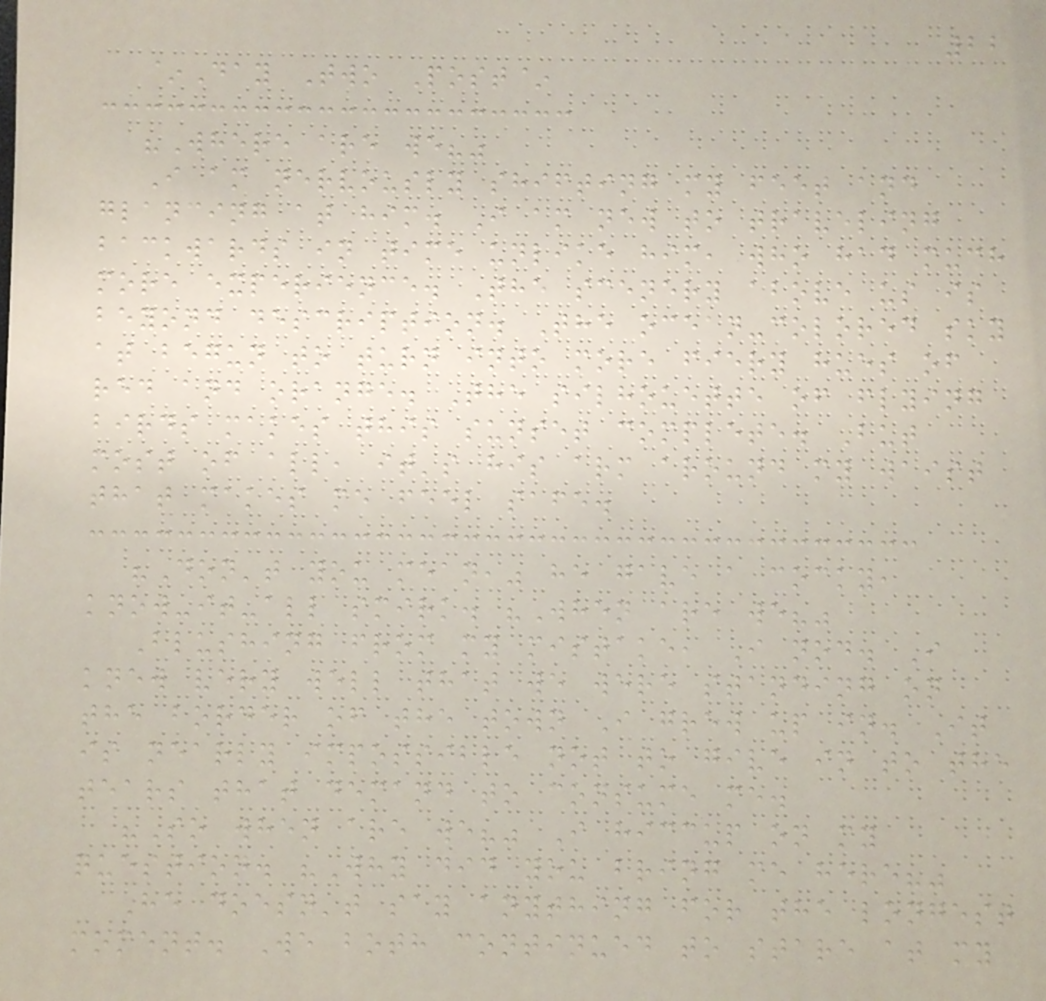22
~Day Two Post~
"Where are we?"
I am nervously shifting my feet and
glancing at him. I am new to traveling
backwards in time unlike him, who had much
more experience. The scenery above us is
beyond description. The ocean-colored sky
at begun to turn into more fiery hues of
red and orange. The silhouette of flying
birds makes this sunset complete. But
most of all, it's his arm around my waist
that makes me feel safe.
"Don't you mean," he gave a cocky,
know-it-all smirk. "When are we?"
Blushing from my mistake, I nod. I
knew very well that we were standing on
the border of the town I grew up in. It
is nearly impossible not to give in to the
tears that demand to consume me.
"So when are we?" I hiccup on my
question. "Why did you bring me here?"
He doesn't say anything for the longest
moment. We both continued to stare at my
